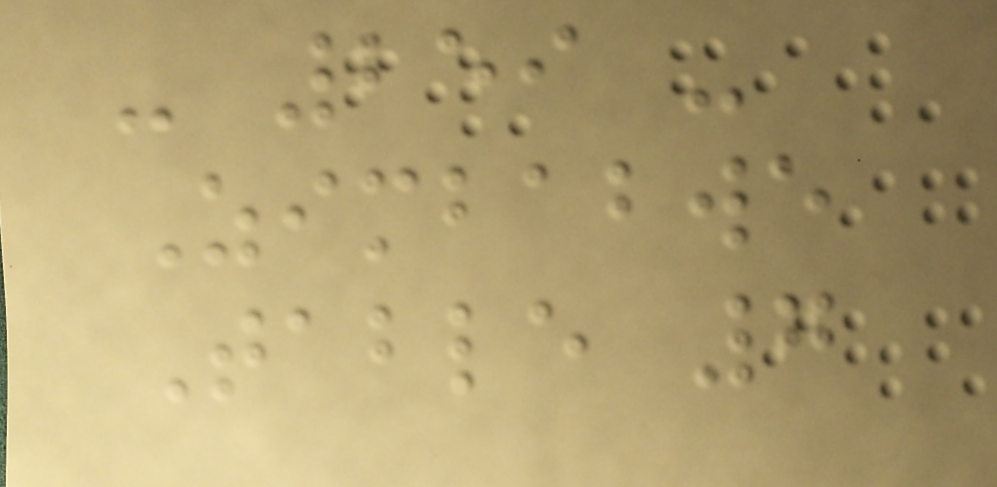- 259 -
Zimbabwe
Table 7
